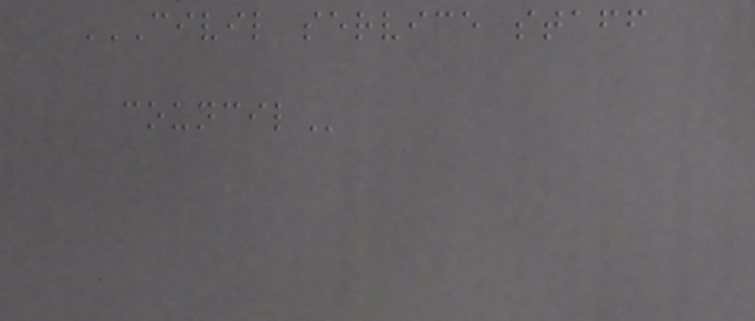CIVIL SERVICE STAFF
COUNCIL
